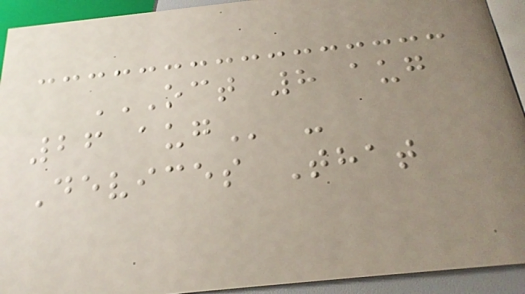OCT 8 AUG
26 AUG -
Devices That
